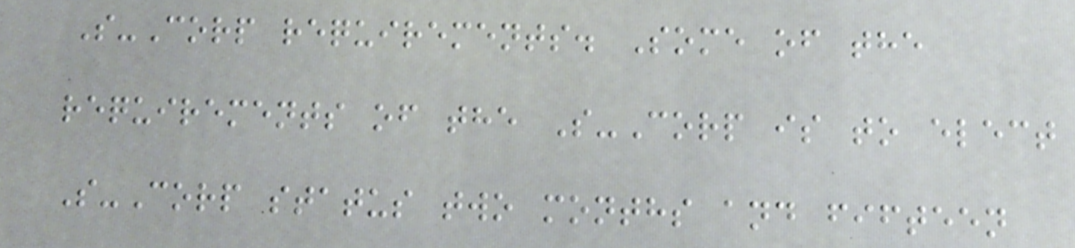S-Corp requirements. Some of the
requirements of the S-Corp is to elect
S-Corp status two months and fifteen
